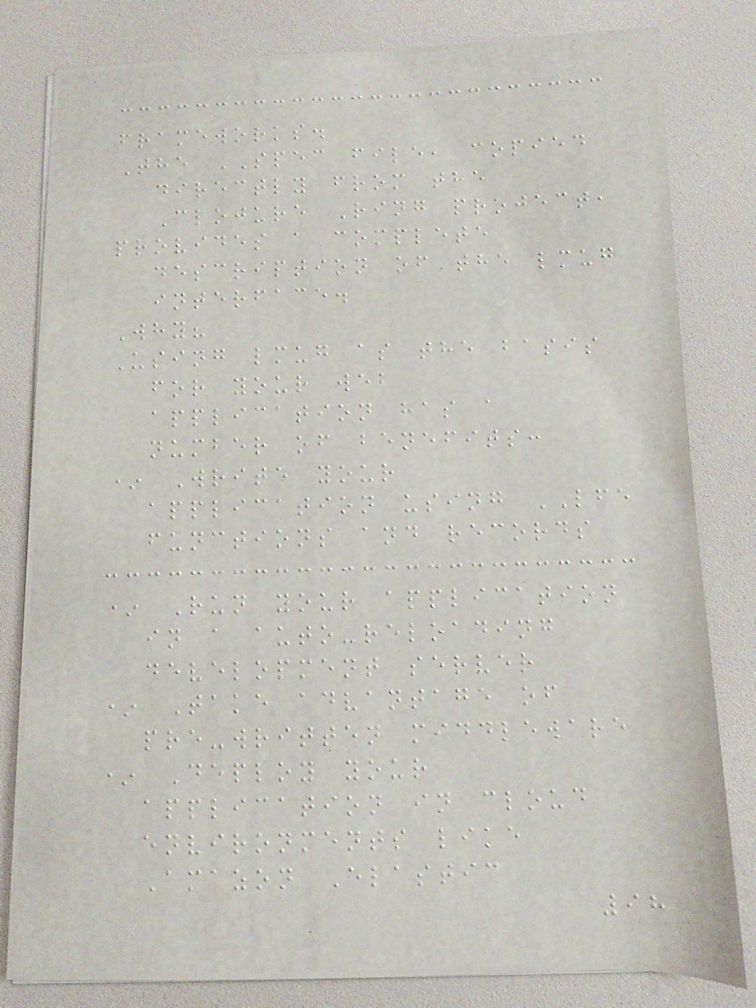frameworks.
The SPEC file, copied
directly from the
Clojure Ring project,
provides a complete
description of the lmug
interface.
Why?
Using lmug as the basis
for your web
application has a
number of benefits:
* Write your
application using LFE
functions and records
* Run your application
in a auto-reloading
development server
* Take advantage of
pre-written middleware
* Deploy your
application in cloud
environments like
Amazon Elastic
98
